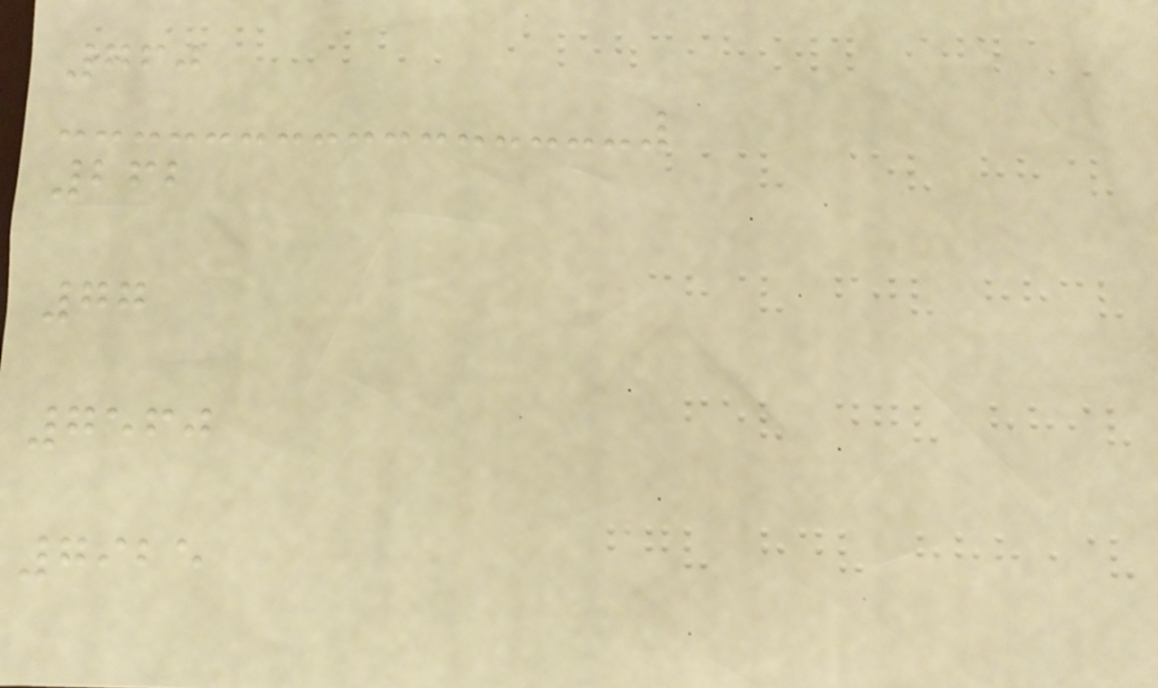760
262
77
7560
7925
